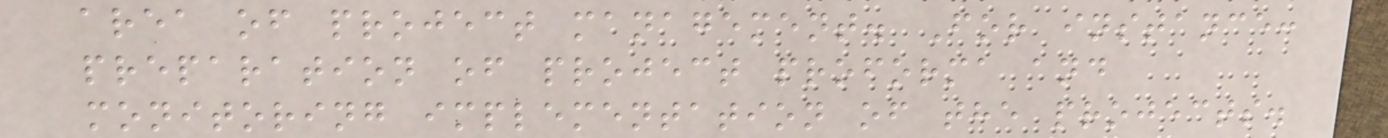area of project management. For instance:
preparation of project proforma and
monitoring implementation of the projects.
